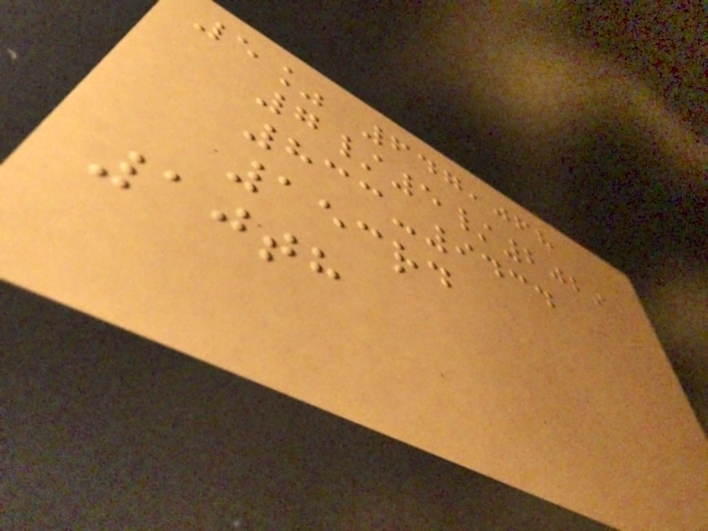5% 647,068
7/5/2029
833-9434
153rd
10th
